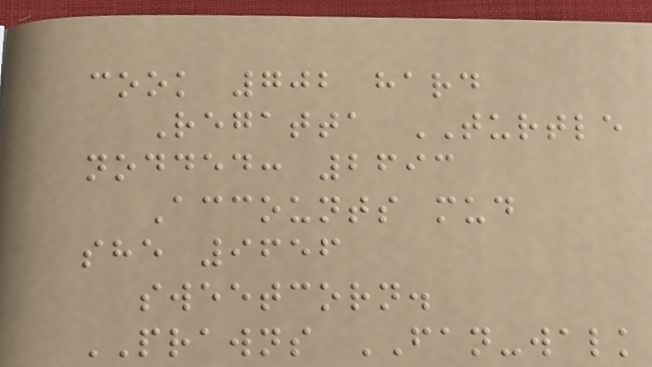cook 702 hard
Regatta TURTLE
nodded: 2693
Accounts mud
she 9656
sweetcorn.
PRAWNS FAN-walk
